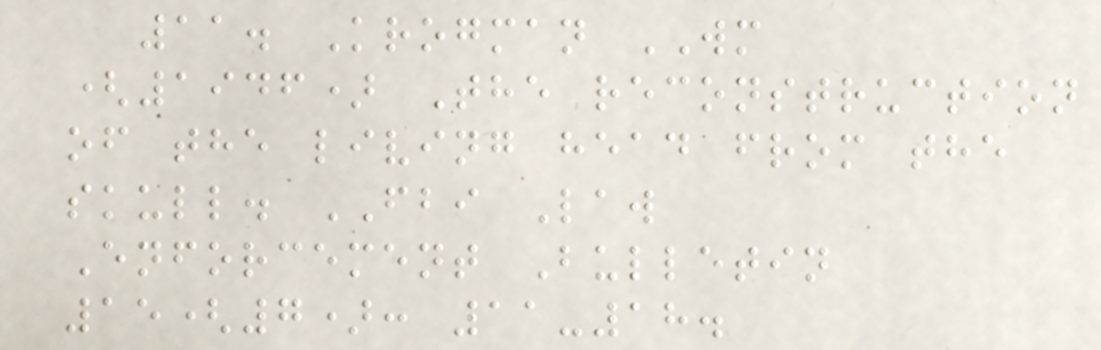11. Krogman WM
(1946) The reconstruction
of the living head from the
skull. FBI Law
Enforcement Bulletin
15(7): 11-18.
